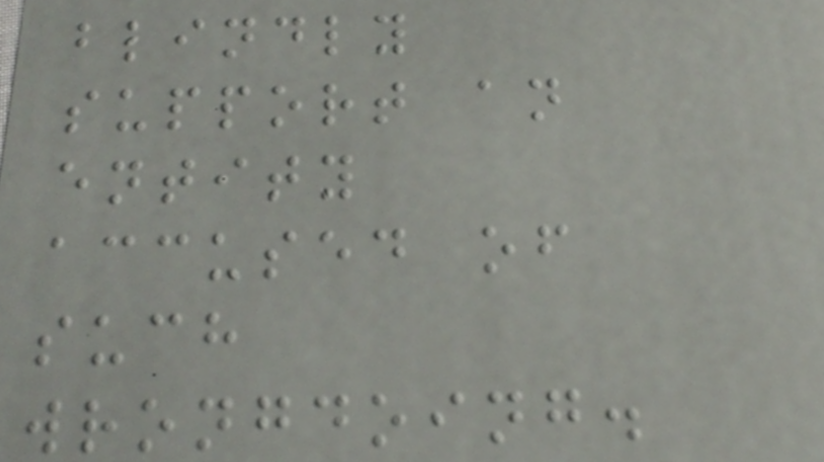blindly
support an
entity
accused of
such
wrongdoing.
